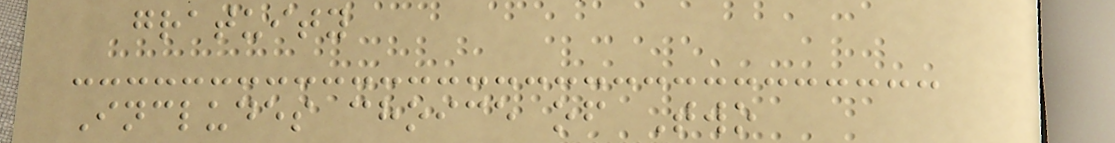gratuity
Includes choice of Two
